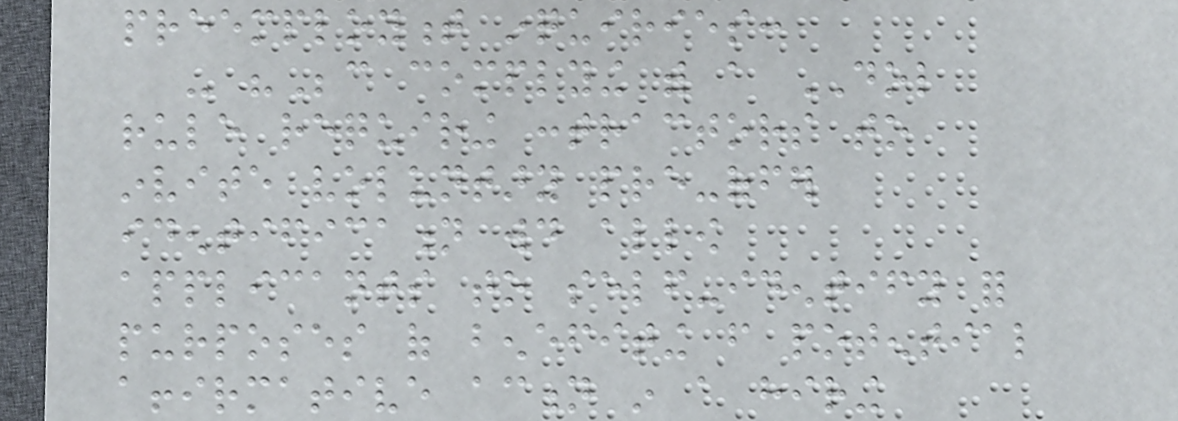preemployment inquiries:
- "Because complying with a DOL
rule requiring contractors to
invite voluntary pre-offer
identification would allow
applicants to self-identify for
purposes of benefiting from potential
affirmative action in a hiring
